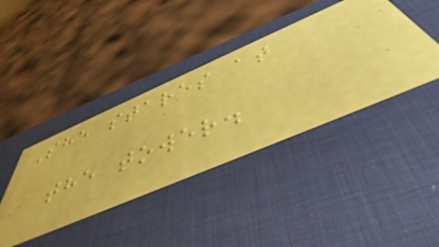She stares at
the tower.
